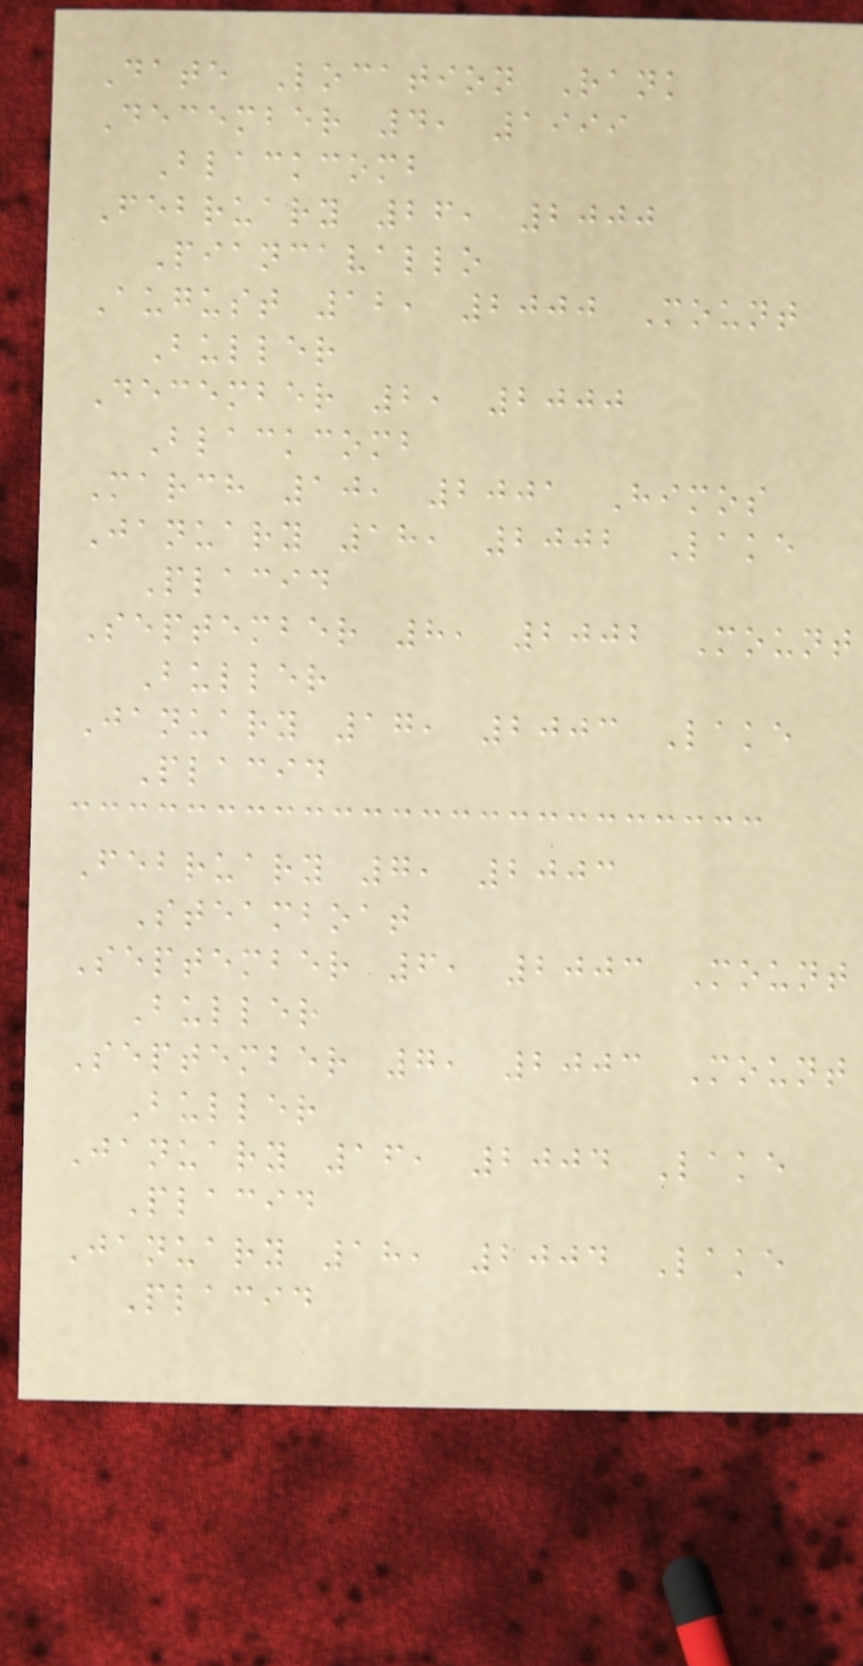Date Location Rank
December 4, 1999
Blackcomb
February 26, 2000
Piancavallo
August 12, 2000 Mount
Buller
December 2, 2000
Blackcomb
March 10, 2001 Himos
January 18, 2002 Lake
Placid
September 8, 2002 Mount
Buller
January 17, 2003 Lake
Placid
February 7, 2003
Steamboat
September 6, 2003 Mount
Buller
September 7, 2003 Mount
Buller
January 16, 2004 Lake
Placid
January 18, 2004 Lake
Placid
